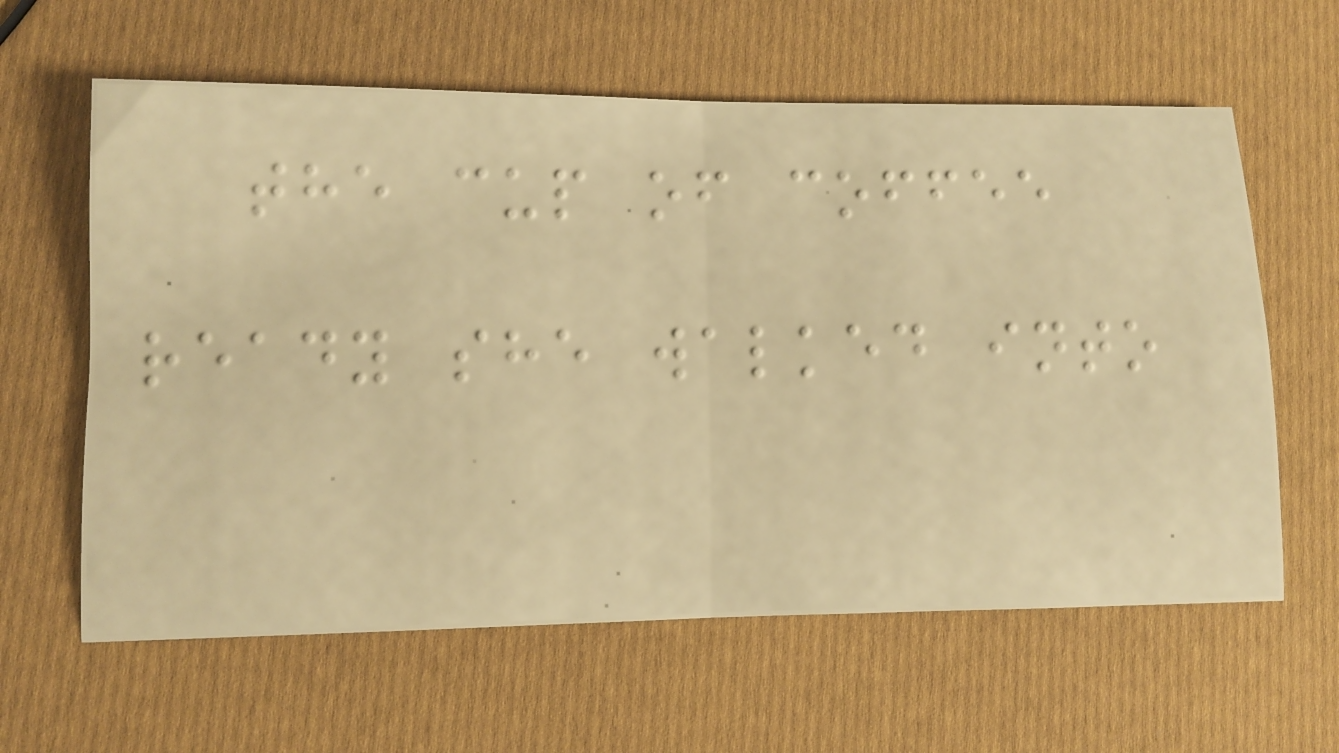the cup of coffee
ready she walked into
